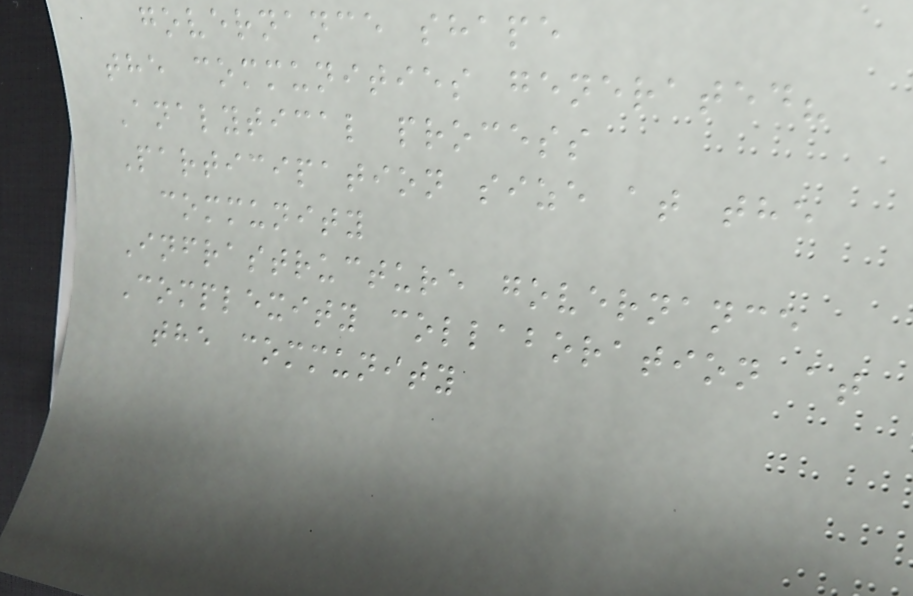governance shape
the communities generated?
Analytical process
Participation size at the
community
Infrastructure governance
Complexity collaboration at
the community
